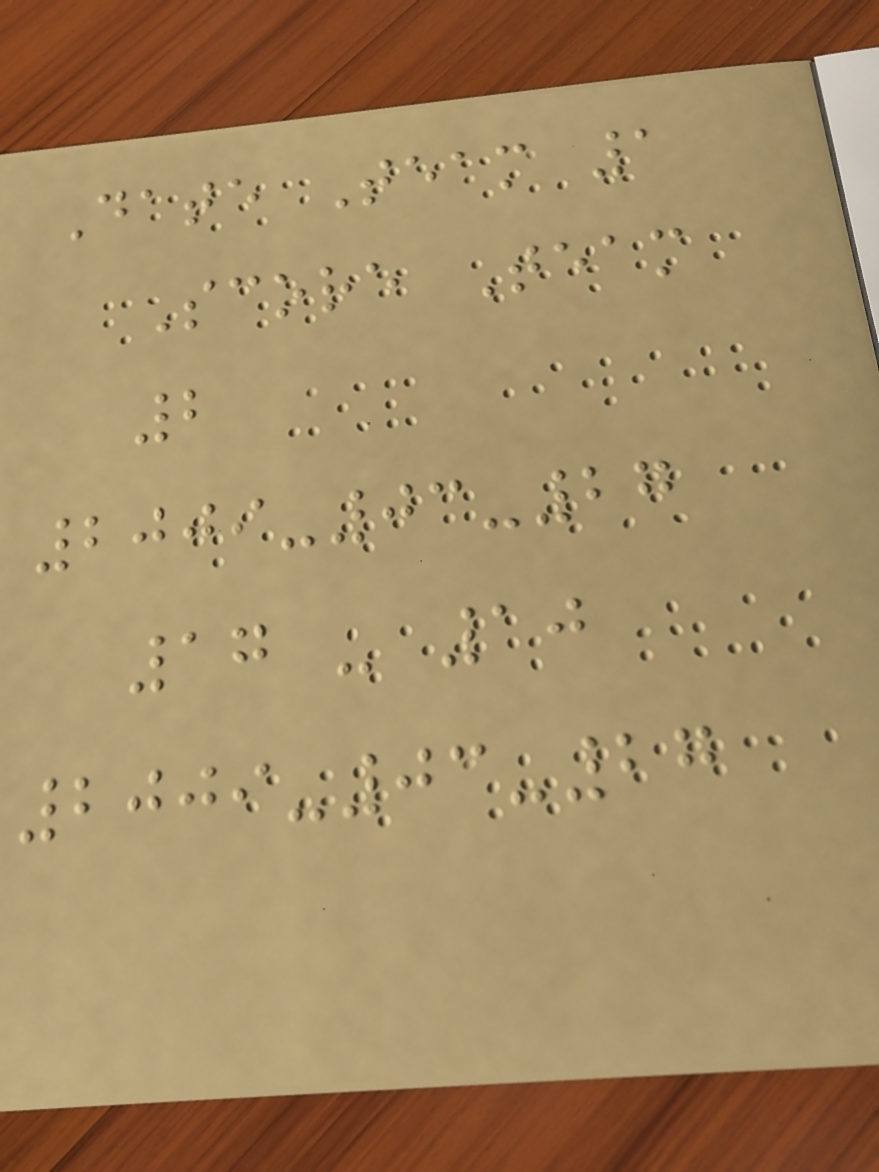Date Team 1
Score Team
2
2009-03-27
17 - 10
2009-03-27
